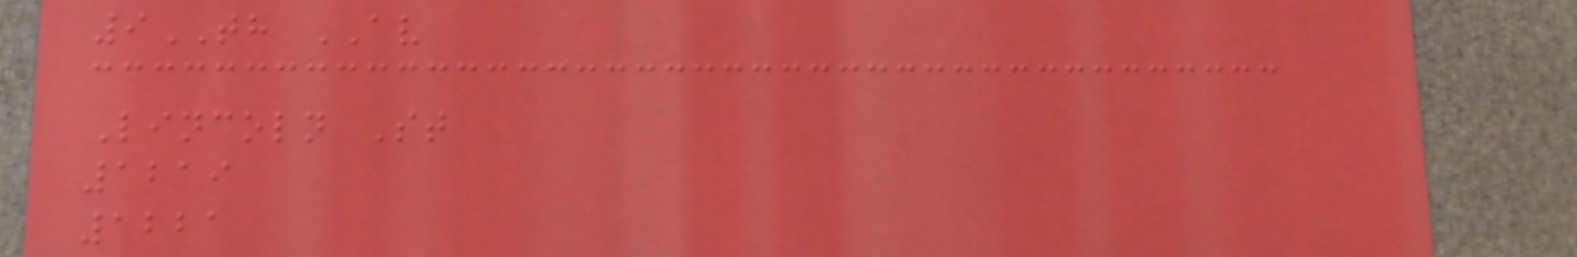9TH AV
Lincoln St
1219
1221
